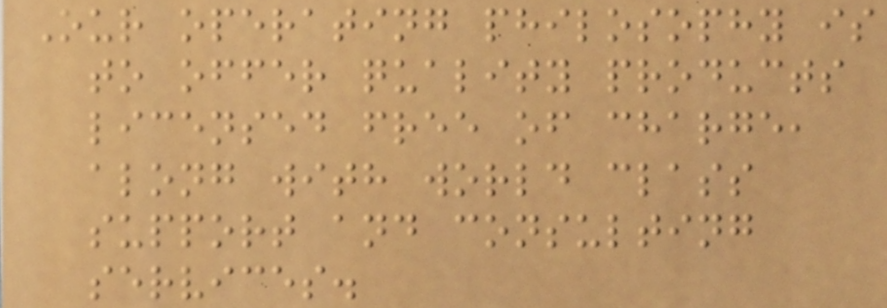Our operating philosophy is
to offer quality products
licensed free of charge,
along with world class
support and consulting
services.
